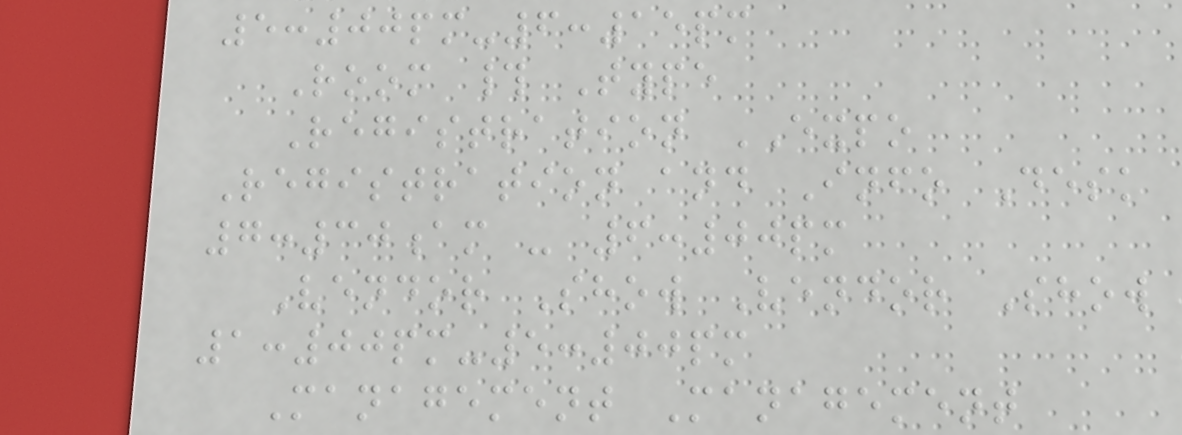5:00pm-6:15pm
Room # Type
Registration EXPO
Registration and Info Desk
7:30am - 6:00pm
Vendor Show Vendor Show
1:00pm-5:00pm
Management Management
